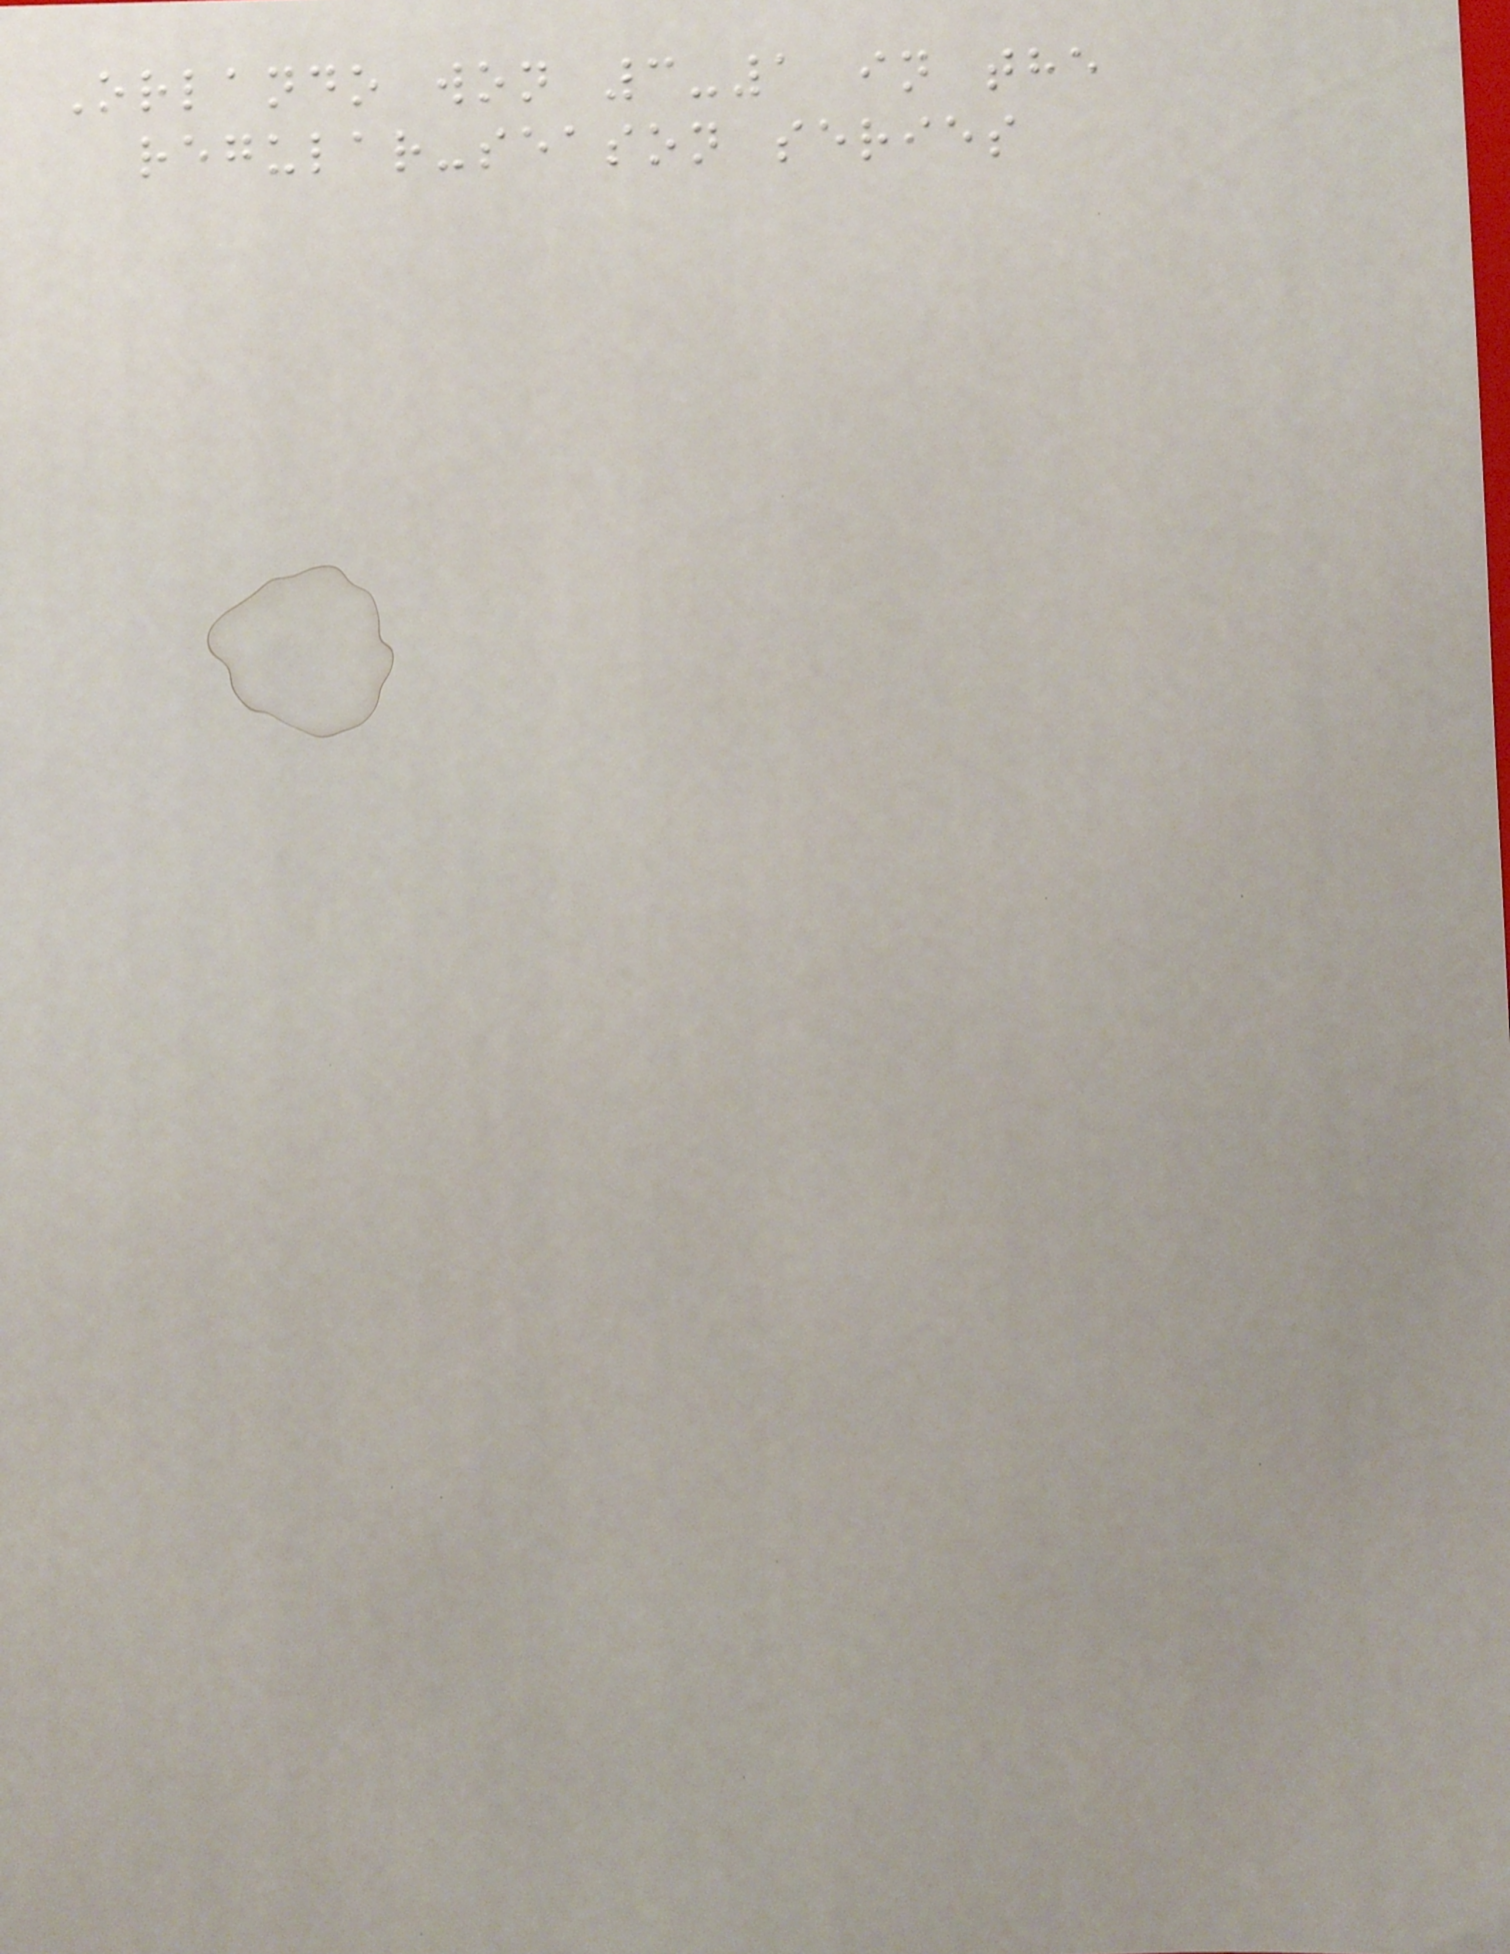Orlando won 3-1 in the
regular-season series
